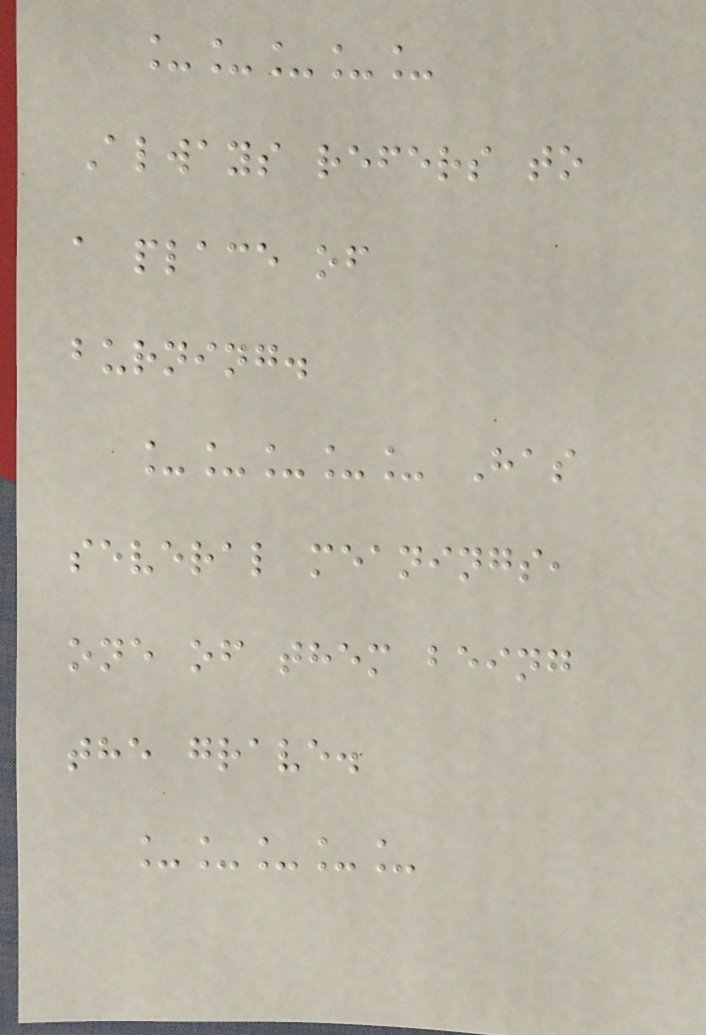_____
Always refers to
a place of
burning.
_____ Has
several meanings,
one of them being
the grave.
_____
